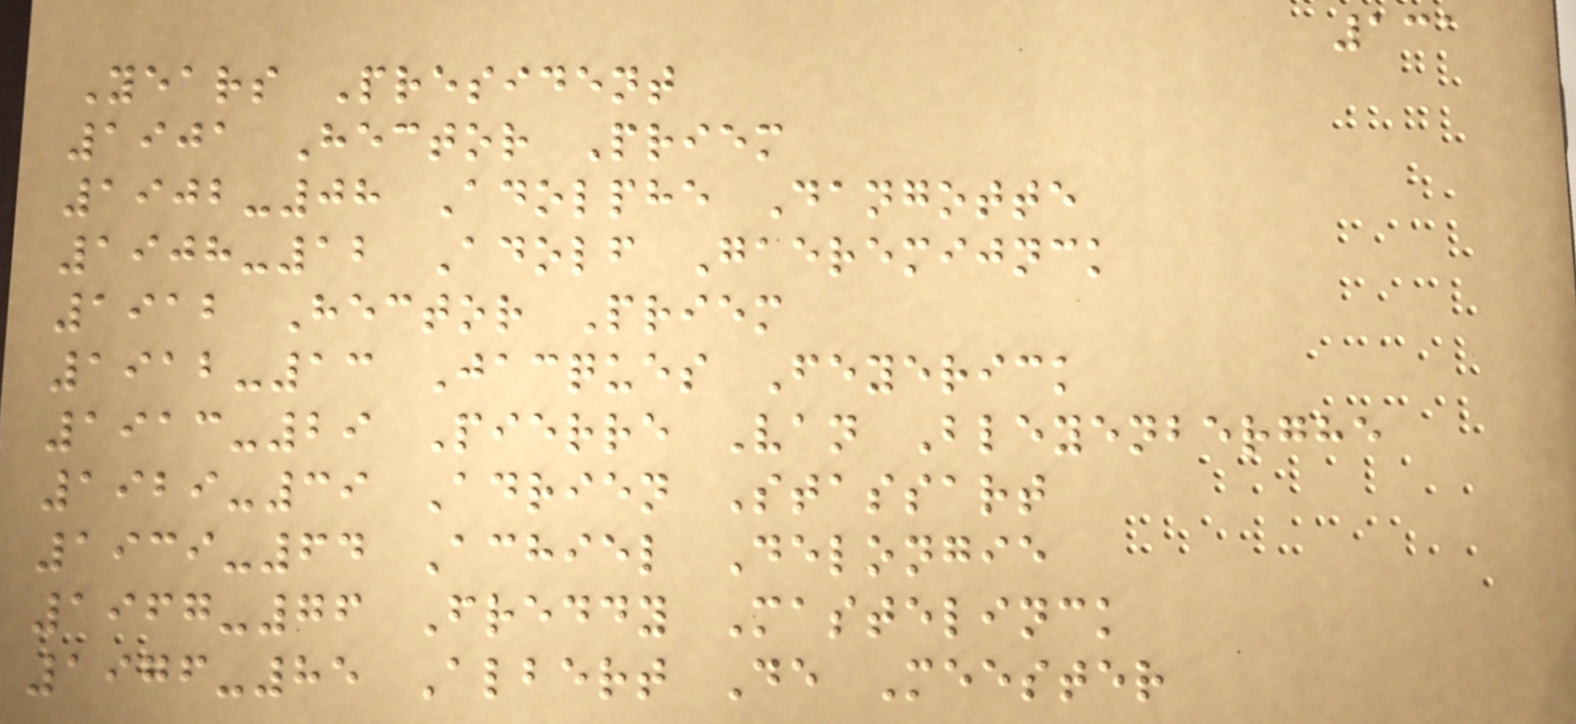131
Years President
1901 Hector Priem
1902-08 Adolphe Dangotte
1908-12 Adolf Gaeremijnck
1912 Hector Priem
1912-13 Jacques Feyerick
1913-29 Pierre Van Bleyenberghe
1929-39 Adrien Stassart
1939-64 Achiel Delongie
1967-76 Freddy Mastelinck
1976-85 Albert De Meester
